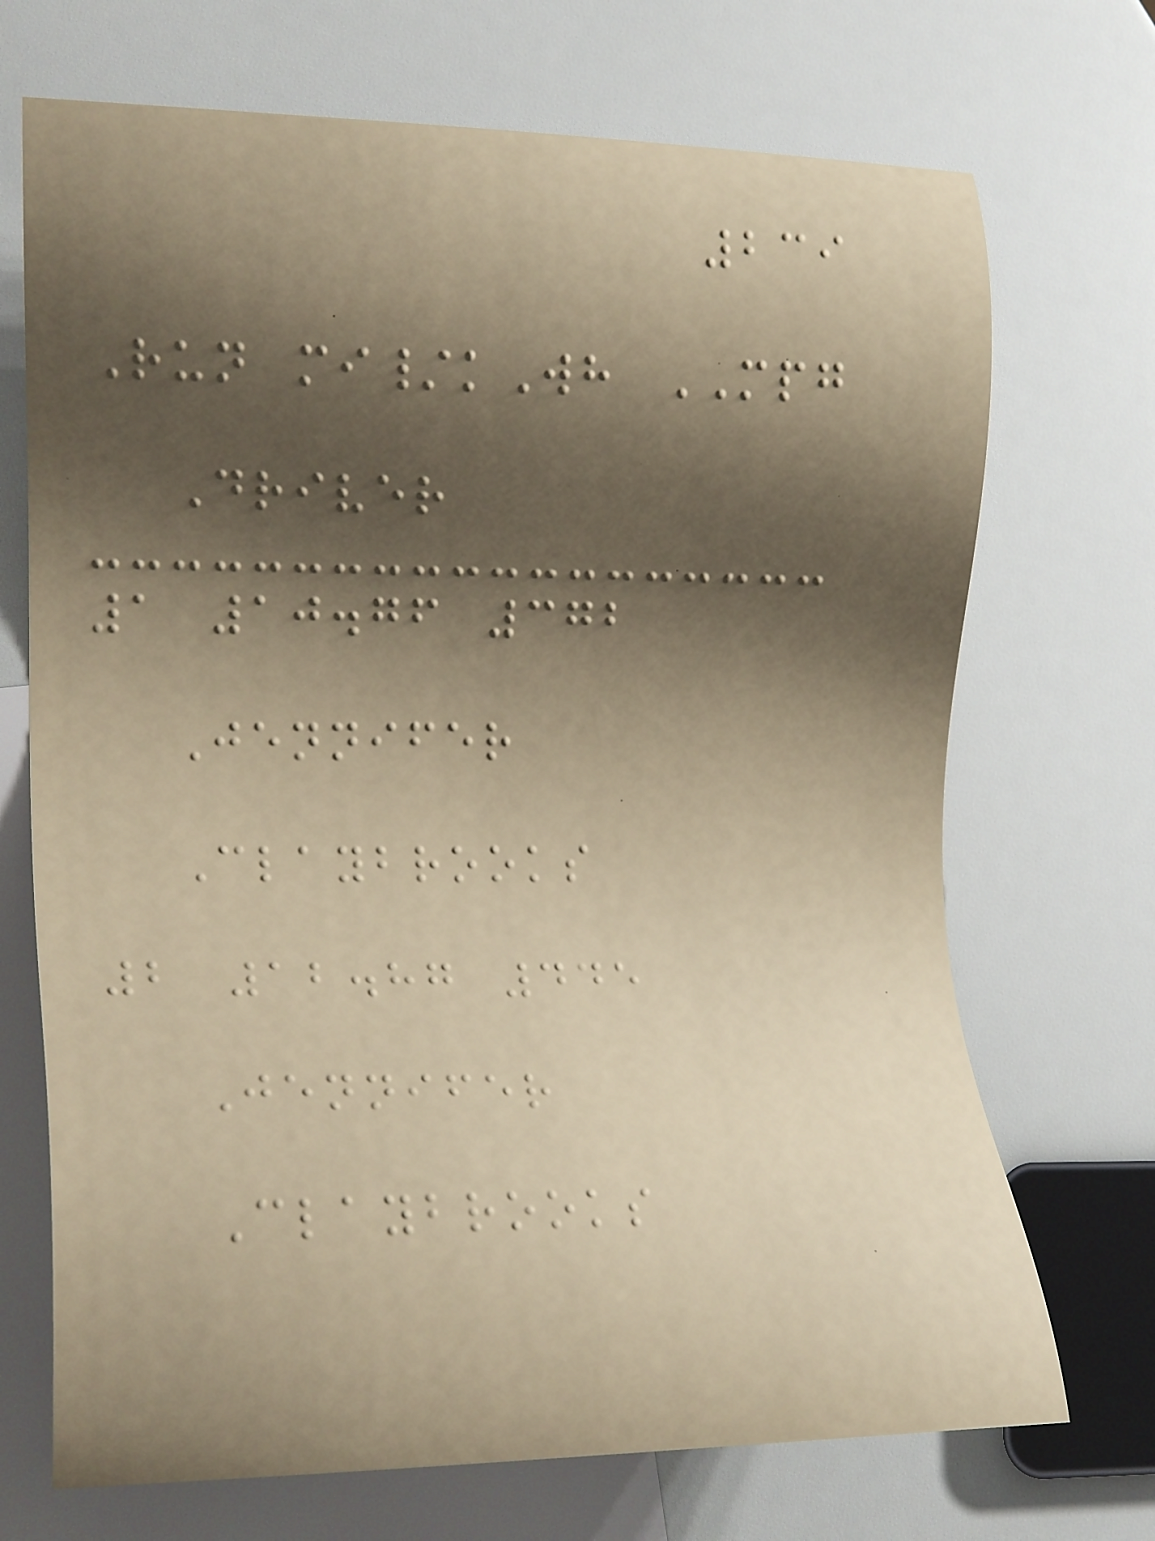239
Run mi/kWh MPG
Driver
1 10.76 372
Jennifer
Claybrooks
2 12.87 445
Jennifer
Claybrooks
